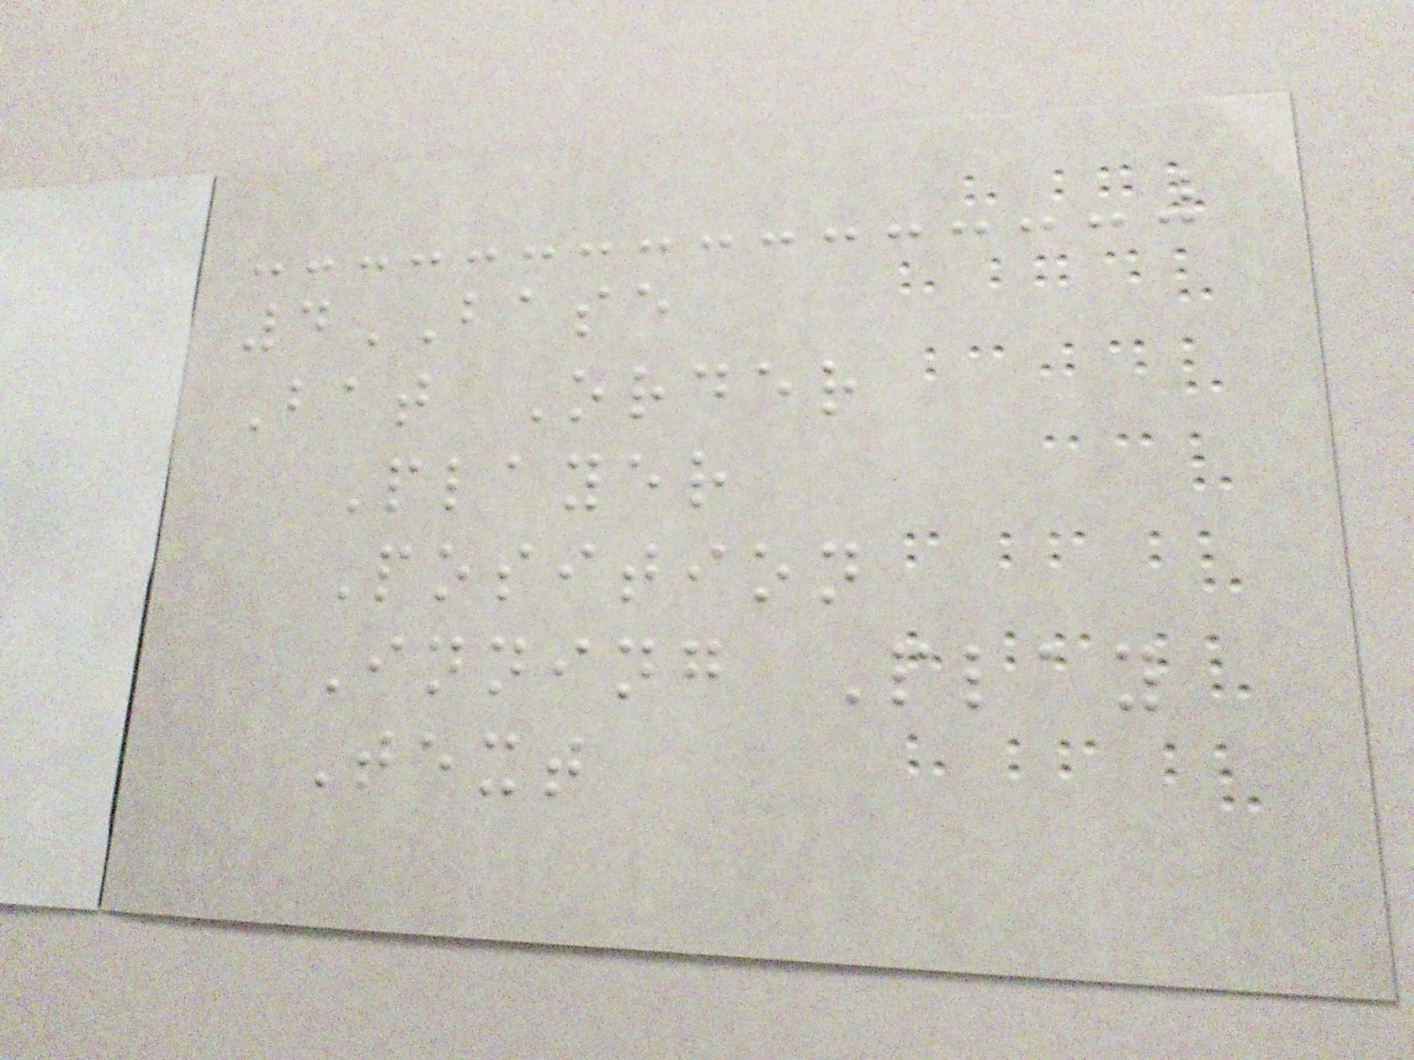4BASE
Bat Order
Player
Position
Inning Play
Text
